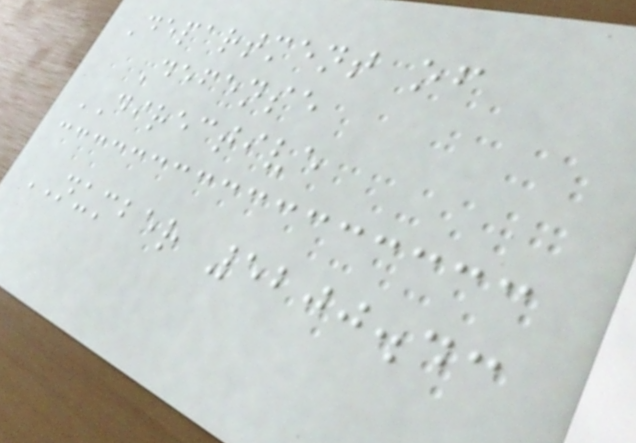Department of
Defense
DIRECTIVE
NUMBER 5200.43
